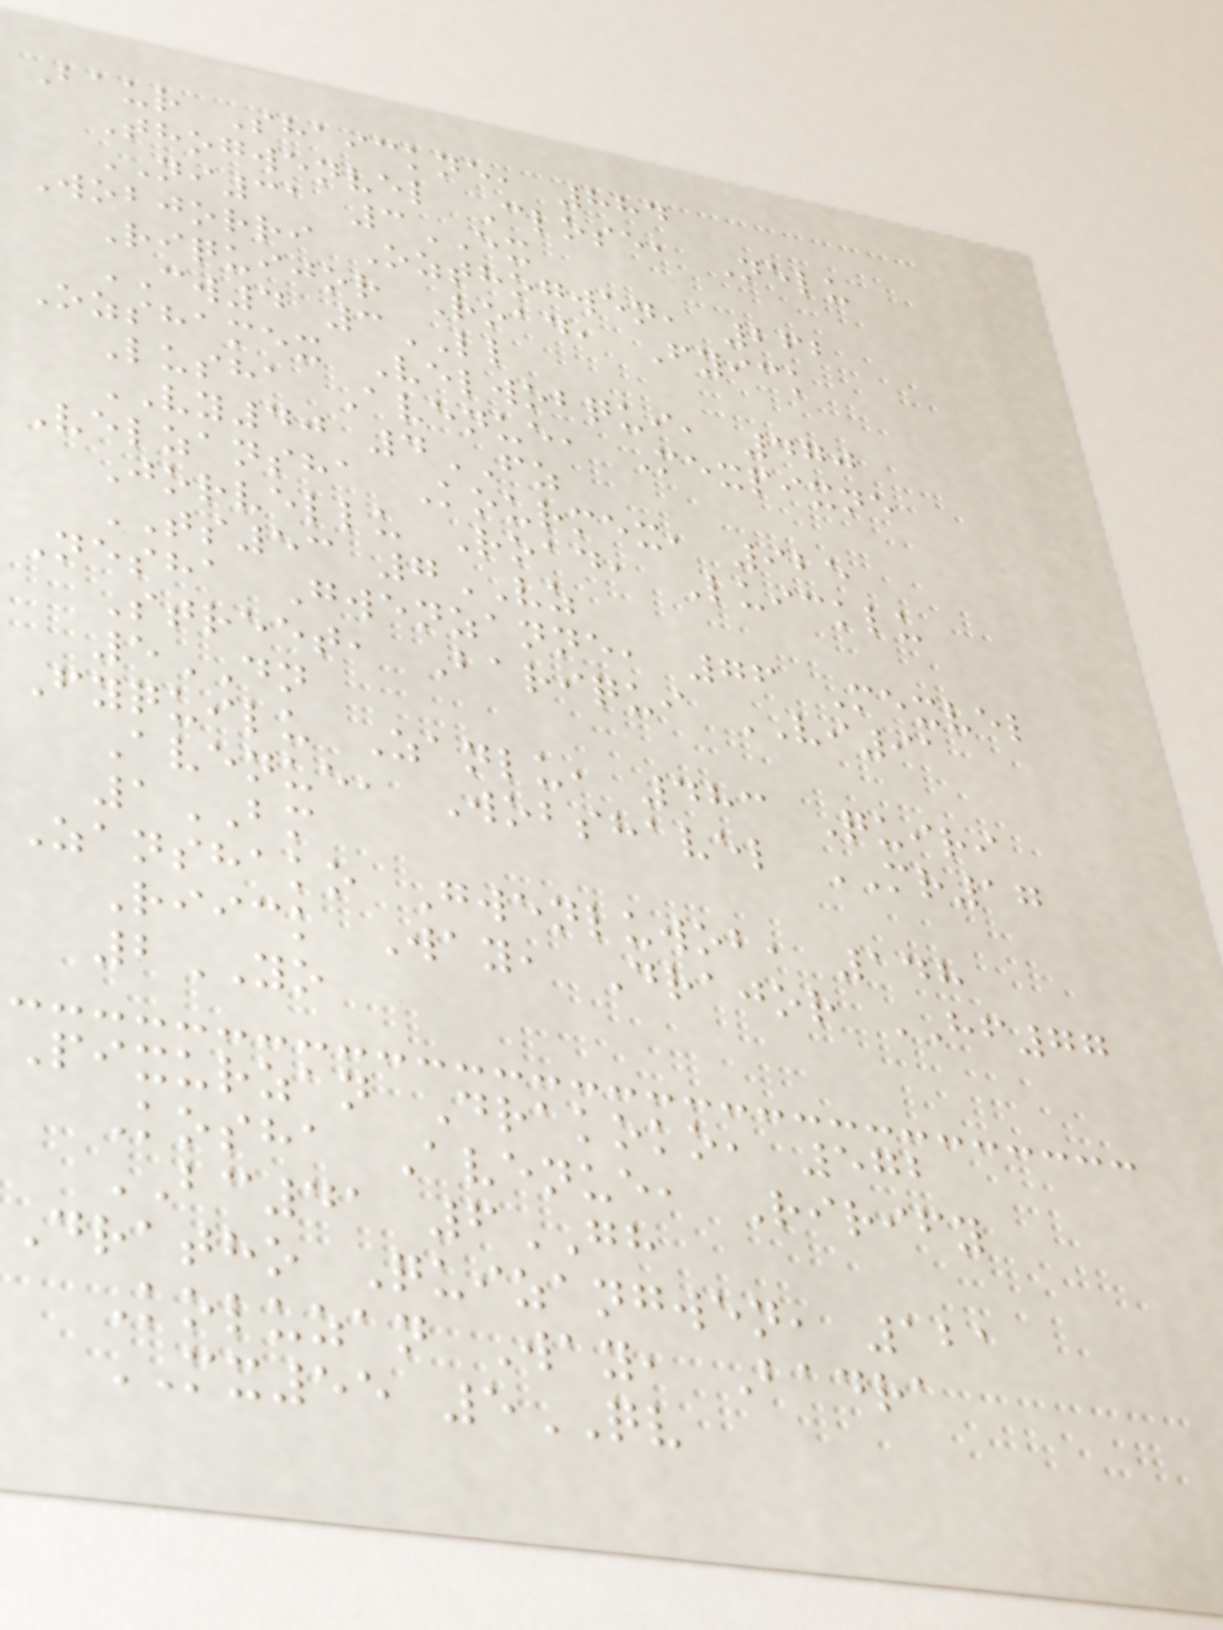Baur Shaickne, 884
Thogwenvel Close, Nelu
NI31 3EX
Wobjorri Ozthogwen, 262
Riquijor Road, Fyick
CW4 3LL
Ozshamex Velwobqui, 470
Lusha Avenue, Mexpixne
VY40 4FZ
Velzansha Kourmex, 925
Jorvellu Road, Luicklu
TS53 7VZ
Nesha Gwenzanne, 76 Mexvel
Street, Bariqui VI91
5DN
Fyquilu Zanlu, 483 Quiri
Avenue, Wobshavel MR17
1BM
Zanshako Gwenluwob, 148
Riick Way, Drajor HF77
2YO
Pixurzan Drakoko, 572
Kosha Avenue, Rirify
BC41 6GH
Dratho Quizangwen, 121
Koluzan Way, Badra
MX55 5QV
